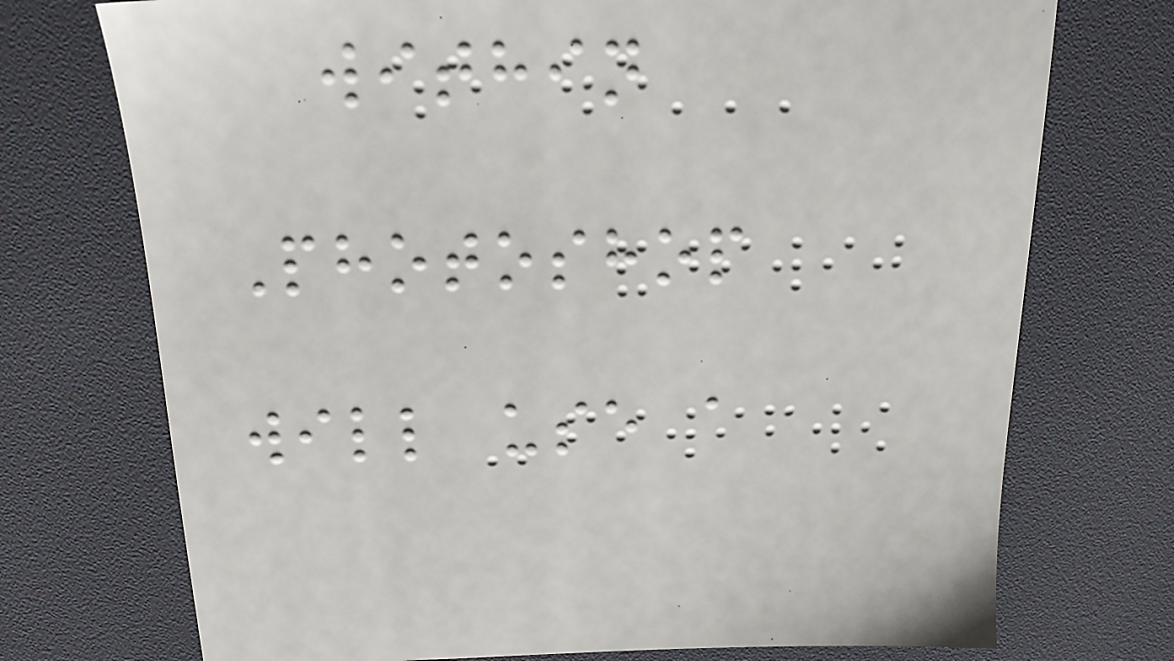within
Photoshop
will use a
